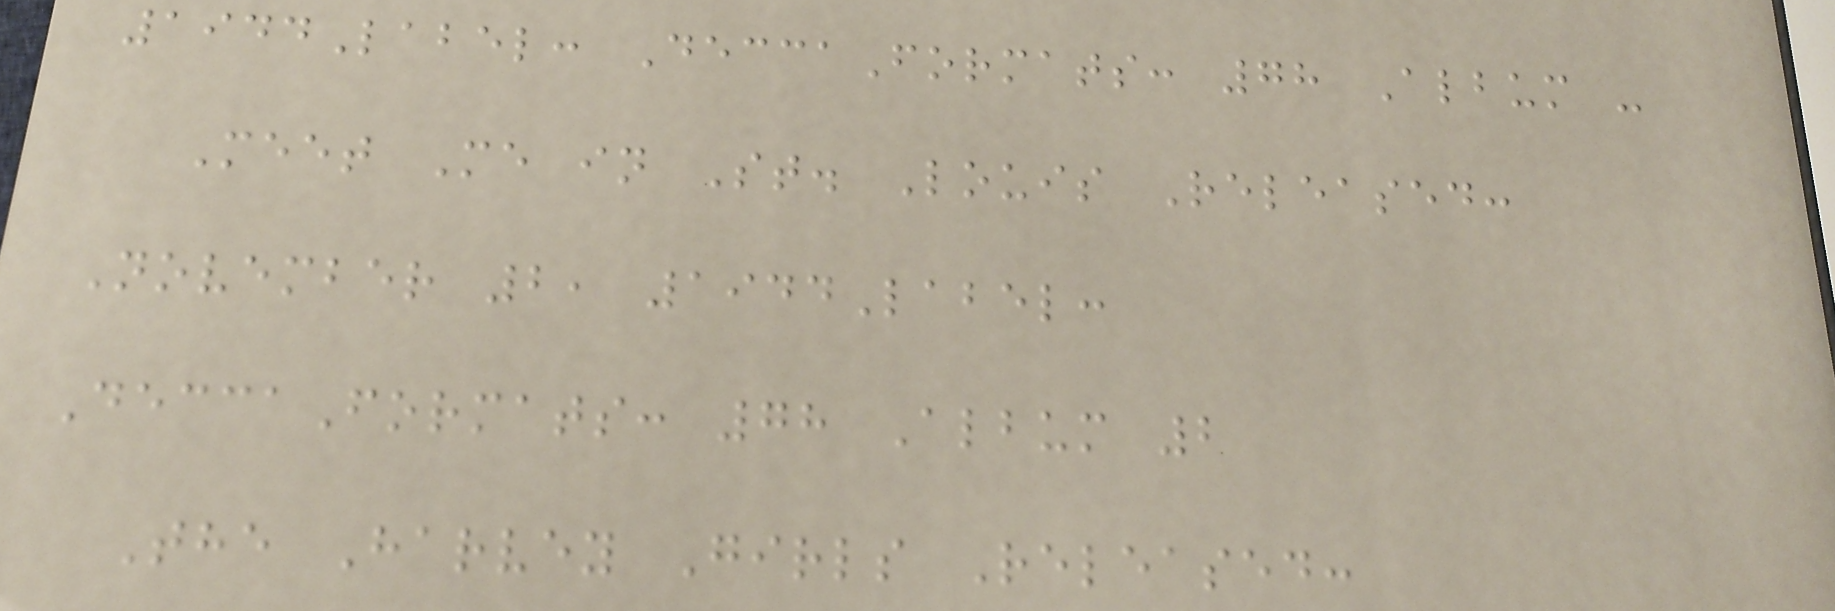1944Label: DeccaFormats: 78 Album -
Meet Me in St. Louis Released:
November 2, 1944Label:
DeccaFormats: 78 Album 2
The Harvey Girls Released:
